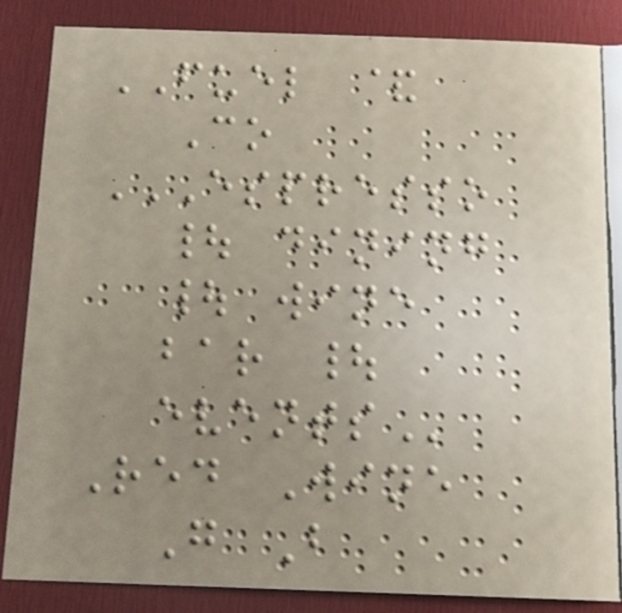FUEL &
Co
ESPRESSO
| DINING
| WINE
BAR |
EVENTS
Red Wine
G B
